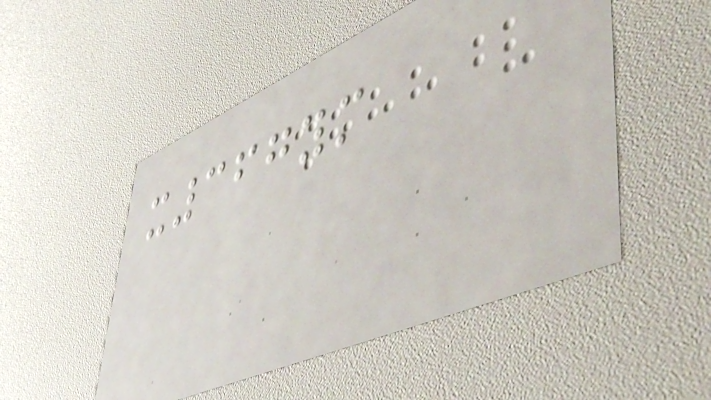x367ym
